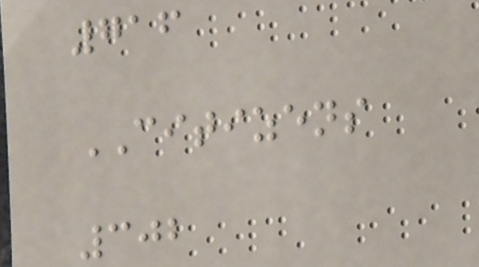716
CITIZENS
302
